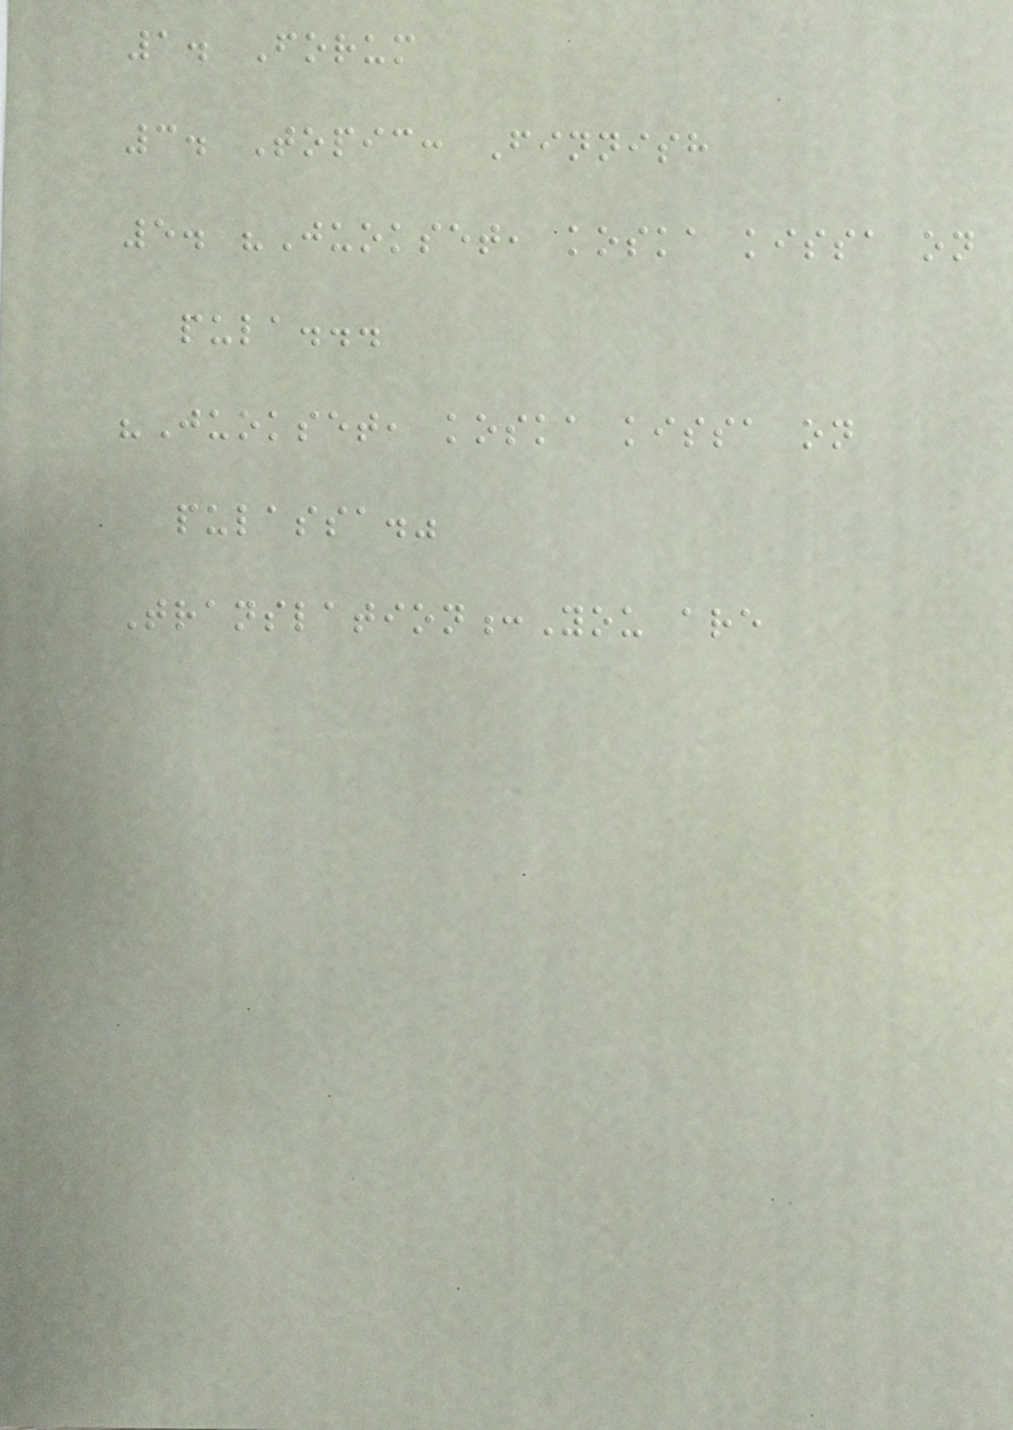1. Forum
3. Topic: Finnish
5. "Juokset, koska kissa on
pula...
"Juokset, koska kissa on
pulassa."
Translation:You are
